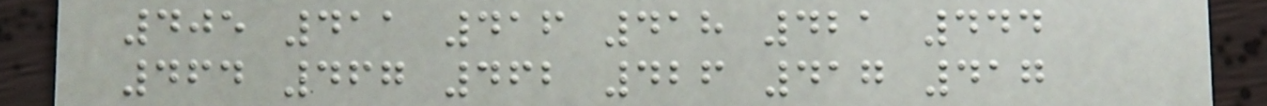405 411 416 418 421 444
464 467 462 426 417 417
